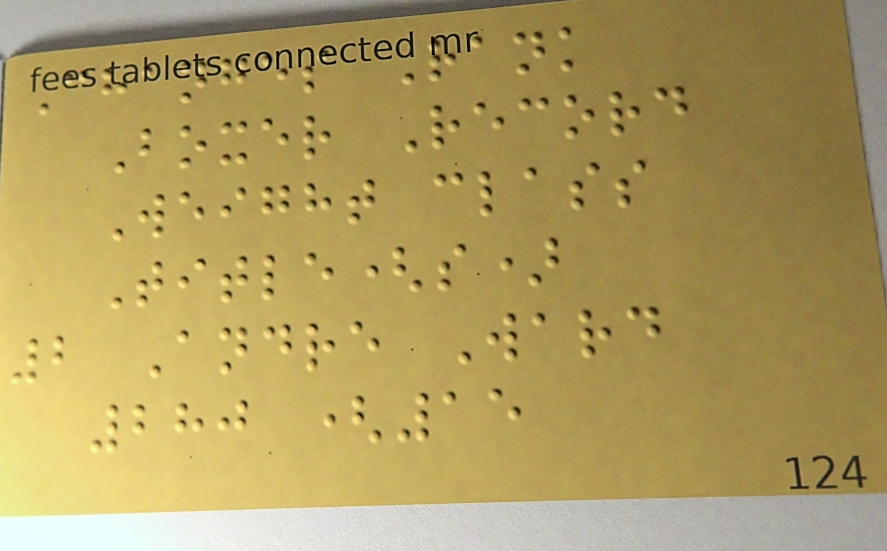Changes Rank
Boxer Record
Weight class
Title(s)
2 Andre Ward
280 (15
